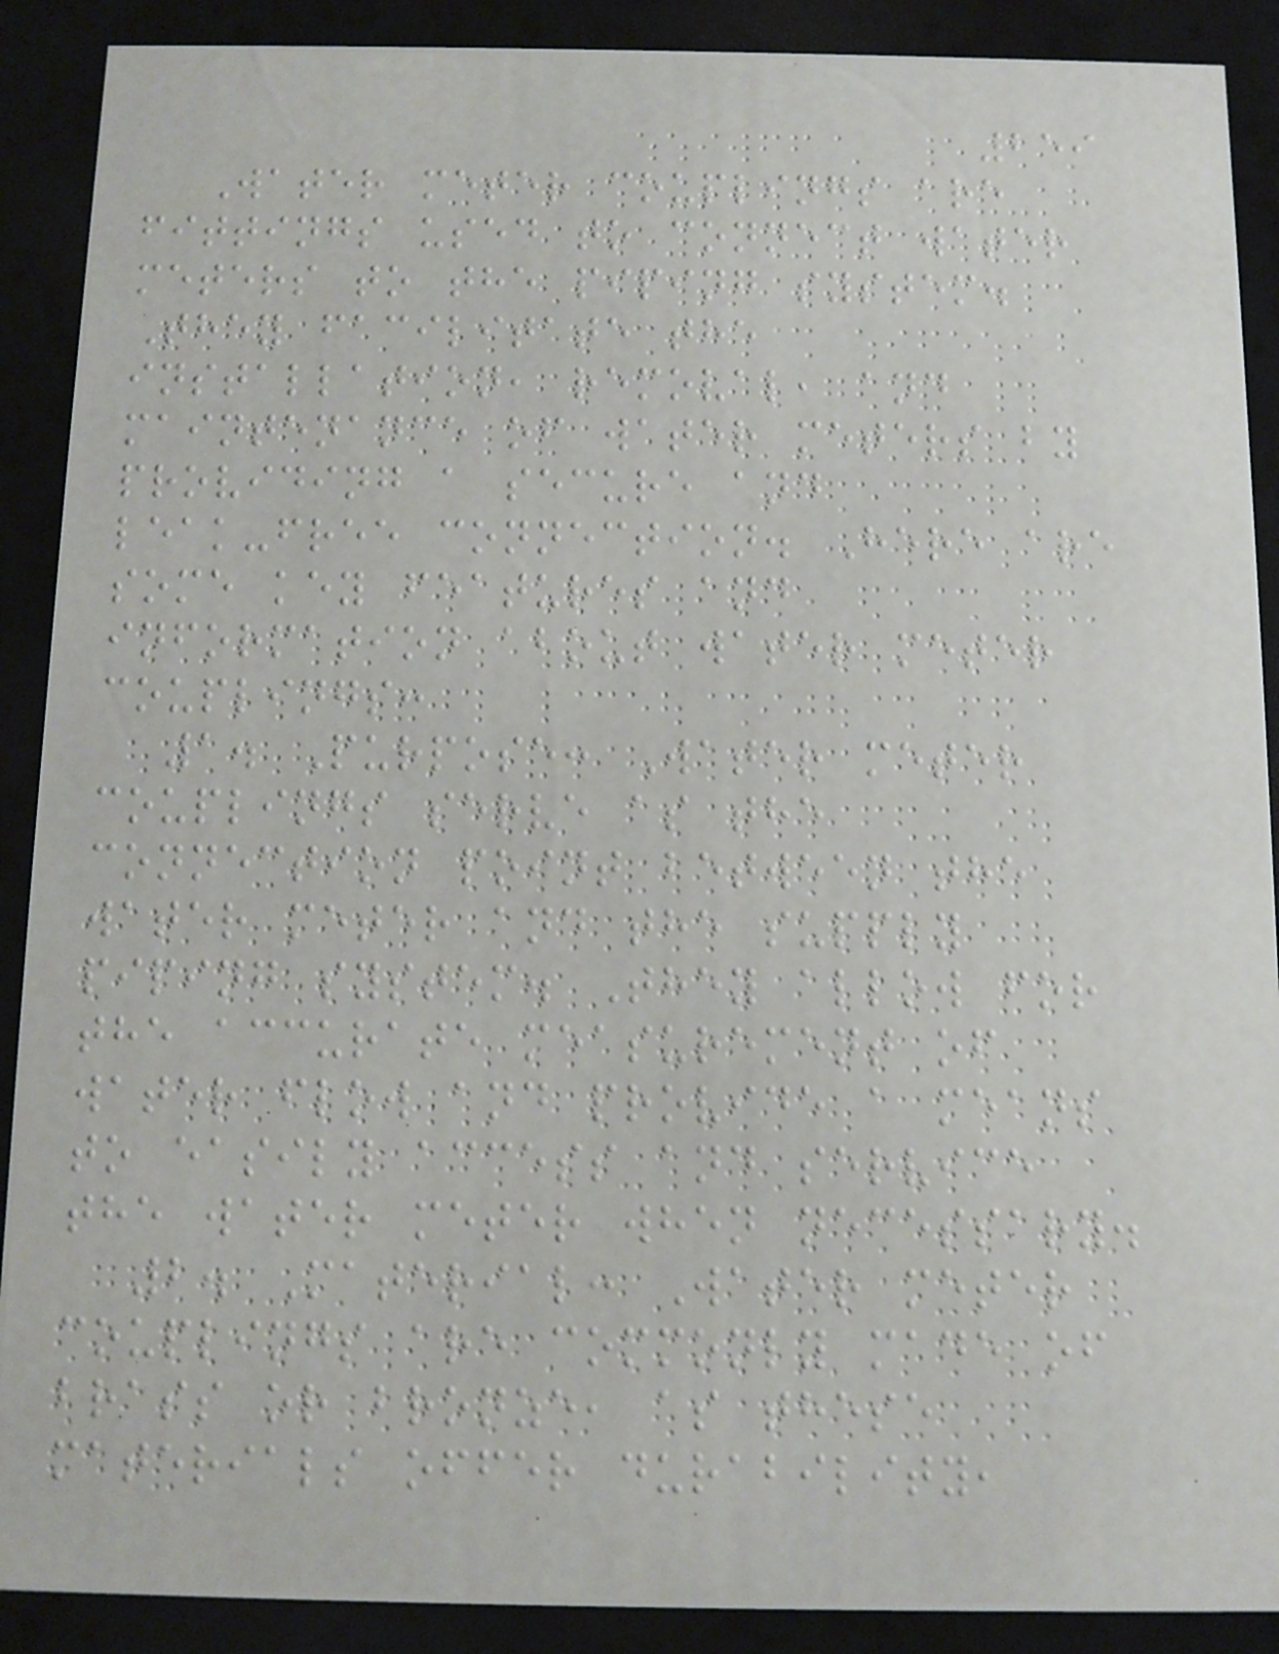259
Water meter couplings are
fittings used to connect water
meters to the piping system.
They facilitate the
installation, removal, and
maintenance of water meters by
providing a secure and
leak-free connection. Here are
some key features and
information about water meter
couplings:
1. Purpose: Water meter
couplings serve as the
connection point between the
water meter and the supply
piping system. They allow for
the accurate measurement of
water flow and provide a means
to easily access and service
the water meter when necessary.
2. Material: Water meter
couplings are commonly made of
brass or bronze, as these
materials offer durability,
